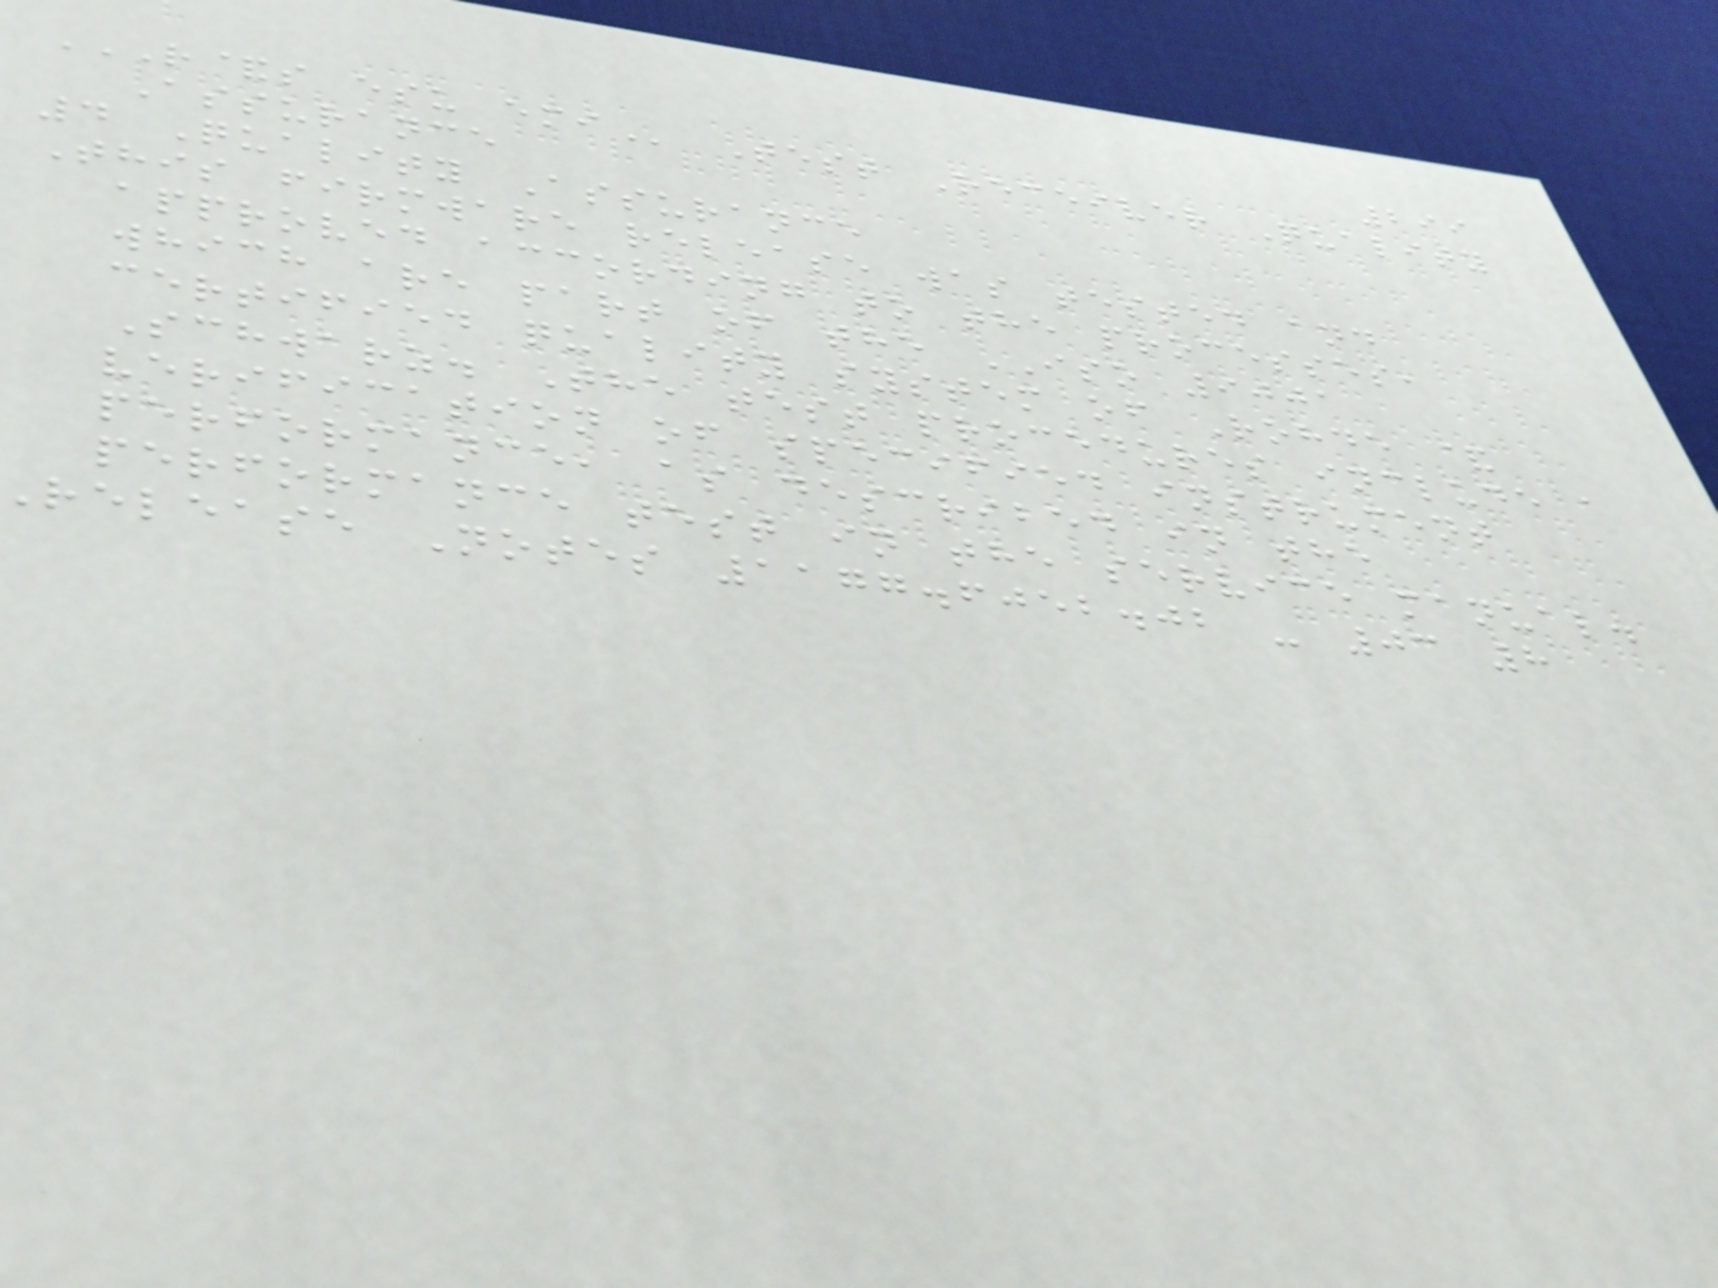299
R&S ESU EMI Test Receiver Quality
Assurance
4 Quality Assurance
This firmware release was tested and
approved according to the processes,
which are part of the ISO 9001
certified quality system of Rohde &
Schwarz. The test procedures include a
verification of specified instrument
performance, as described in the
performance test in the service manual.
release Notes 1177.6052.02 - 03 8
